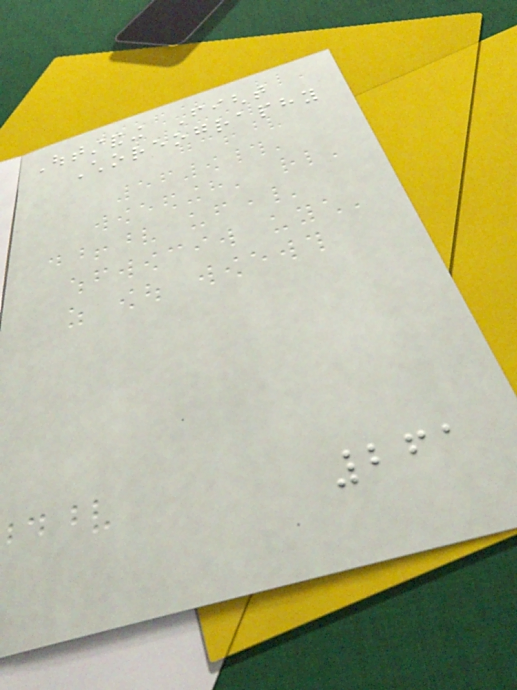Outstanding Fight
Choreography
261
